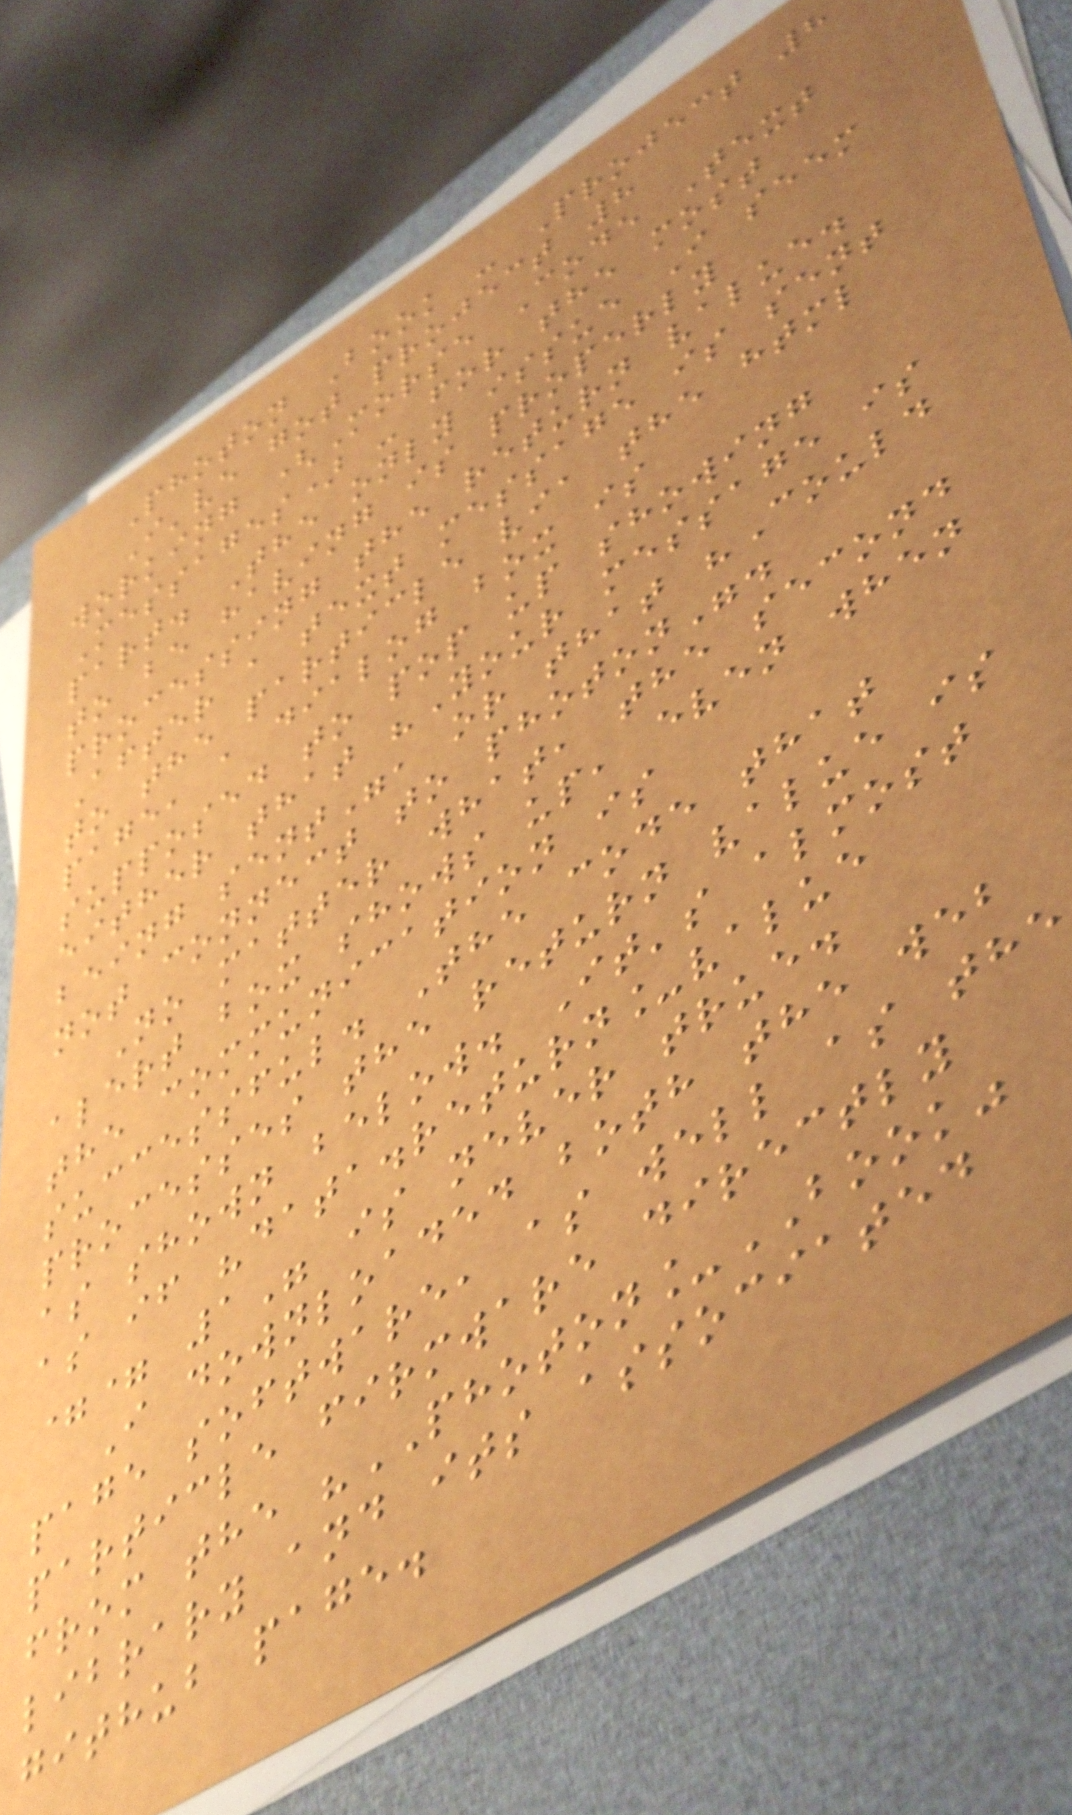Photon Book - Project 8
I've got project 8
working (Morse Code Text
Messages) - for the most
part. The only issue I seem
to be having is properly
processing the return value.
After a text message is sent
to the particle via the html
page, a dialog box is
supposed to pop up showing
either that "Your message is
being sent", or that "Could
not connect to photon".
No matter what, the second
alert box shows up, even when
the communication is
successful. The code that
processes the return value is
as shown below. It's almost
as if "data.return_value
== 1" is never true.
I downloaded both the web
page software, as well as the
particle firmware directly
from the "PHOTON_BOOK"
library and its associated
github page.
